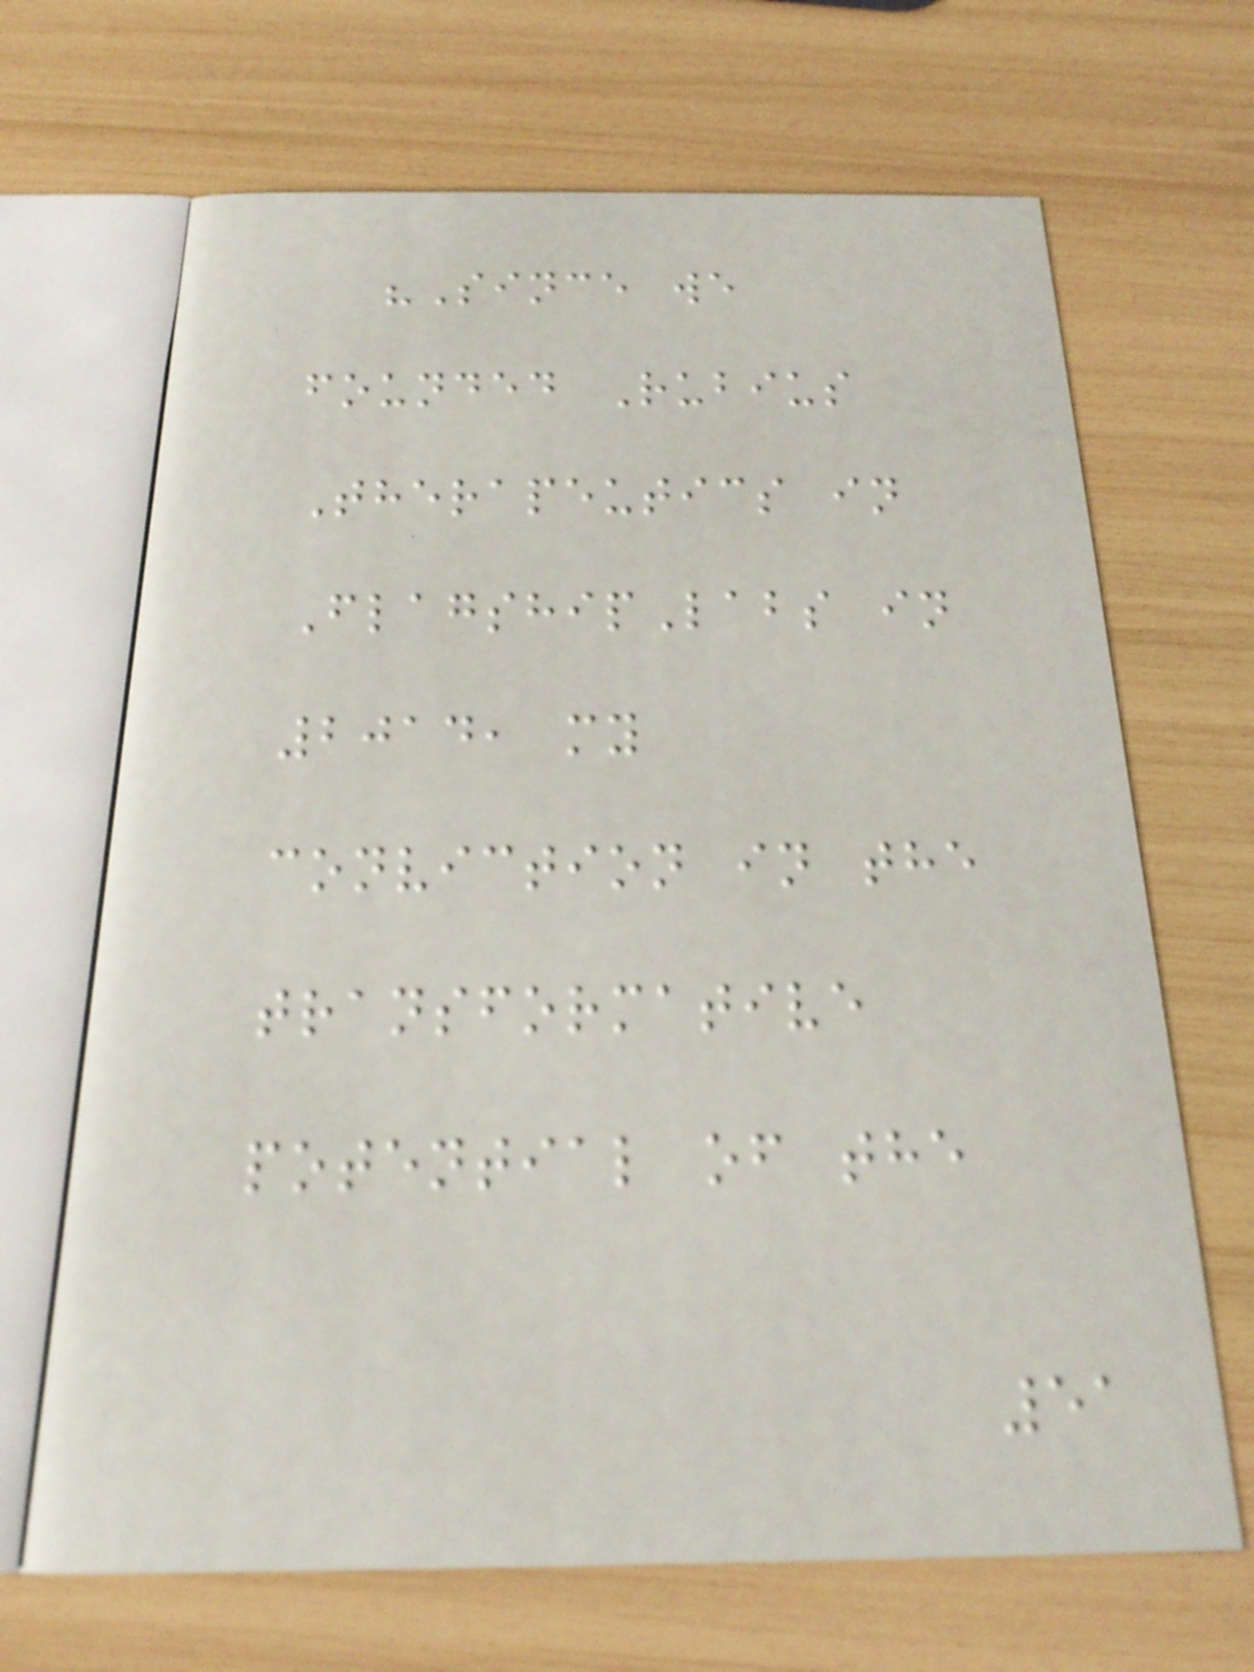"Since we
founded Rubius
Therapeutics in
FlagshipLabs in
2014, my
conviction in the
transformative
potential of the
51
